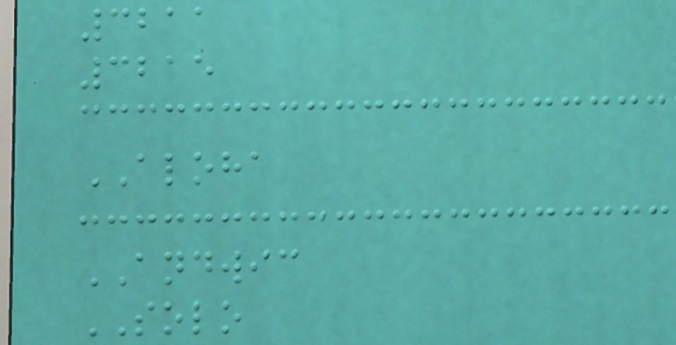3211
3215
ALOHA
ANDWIC
SOLO
